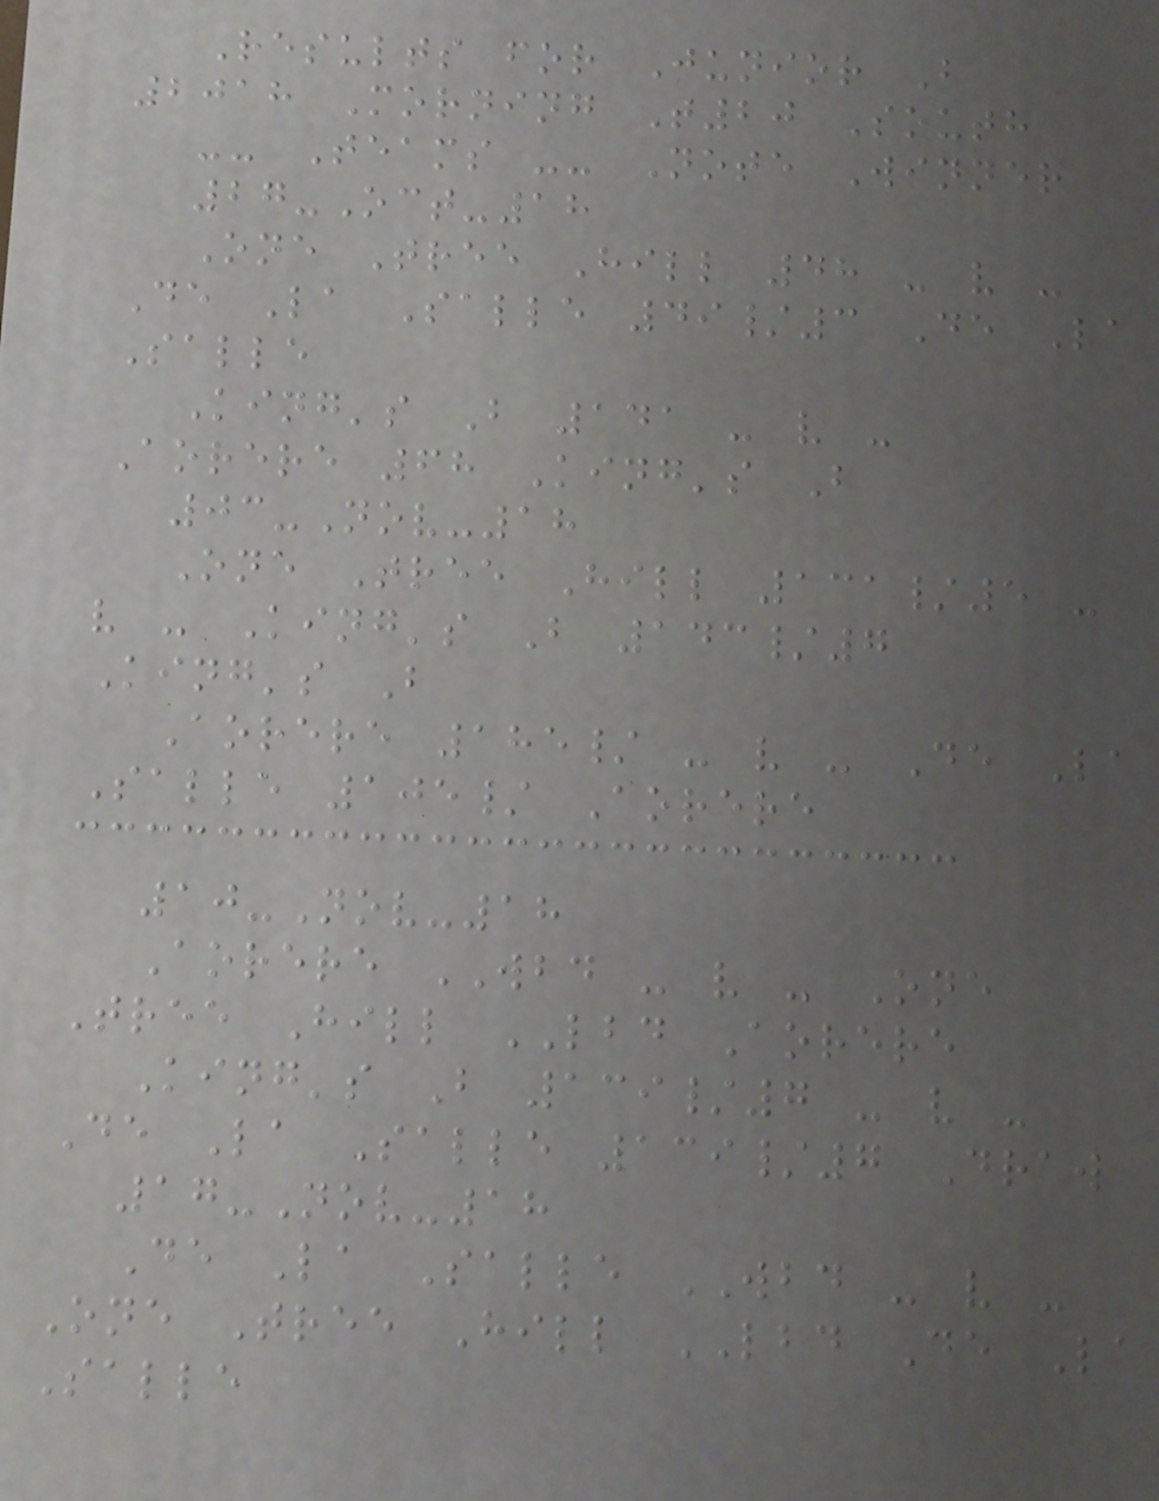Results for Junior B
2018 Morning T20 South
-- Teams -- Note Winner
27-Oct-18
One Tree Hill 48 - v -
De La Salle 49/3 De La
Salle
King's B 141 - v -
Aorere 68 King's B
03-Nov-18
One Tree Hill 131/5 -
v - King's B 143/7
King's B
Aorere 185/ - v - De La
Salle 105/ Aorere
10-Nov-18
Aorere WBD - v - One
Tree Hill LBD Aorere
King's B 139/7 - v -
De La Salle 139/7 Draw
17-Nov-18
De La Salle WBD - v -
One Tree Hill LBD De La
Salle
